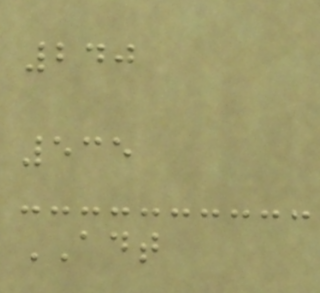240
535
ADT
